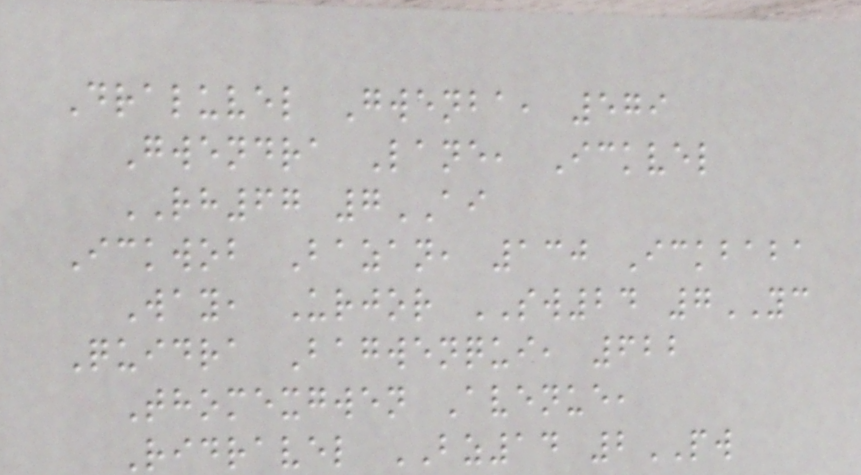Draluvel Gwenba, 579
Gwendra Lane, Ickvel
RH67 7AI
Ickwob Bazan, 130 Ickbaba
Way, Urjor SW24 7YC
Quidra Bagwenqui, 622
Thomexgwen Avenue,
Ridravel BZ14 2PW
